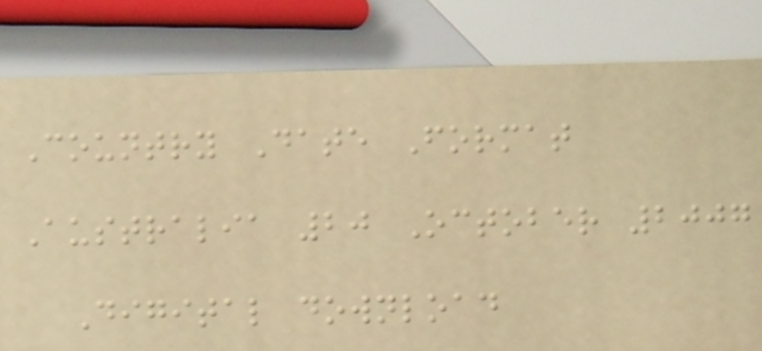Country Date Format
Australia 20 October 2007
Digital download
